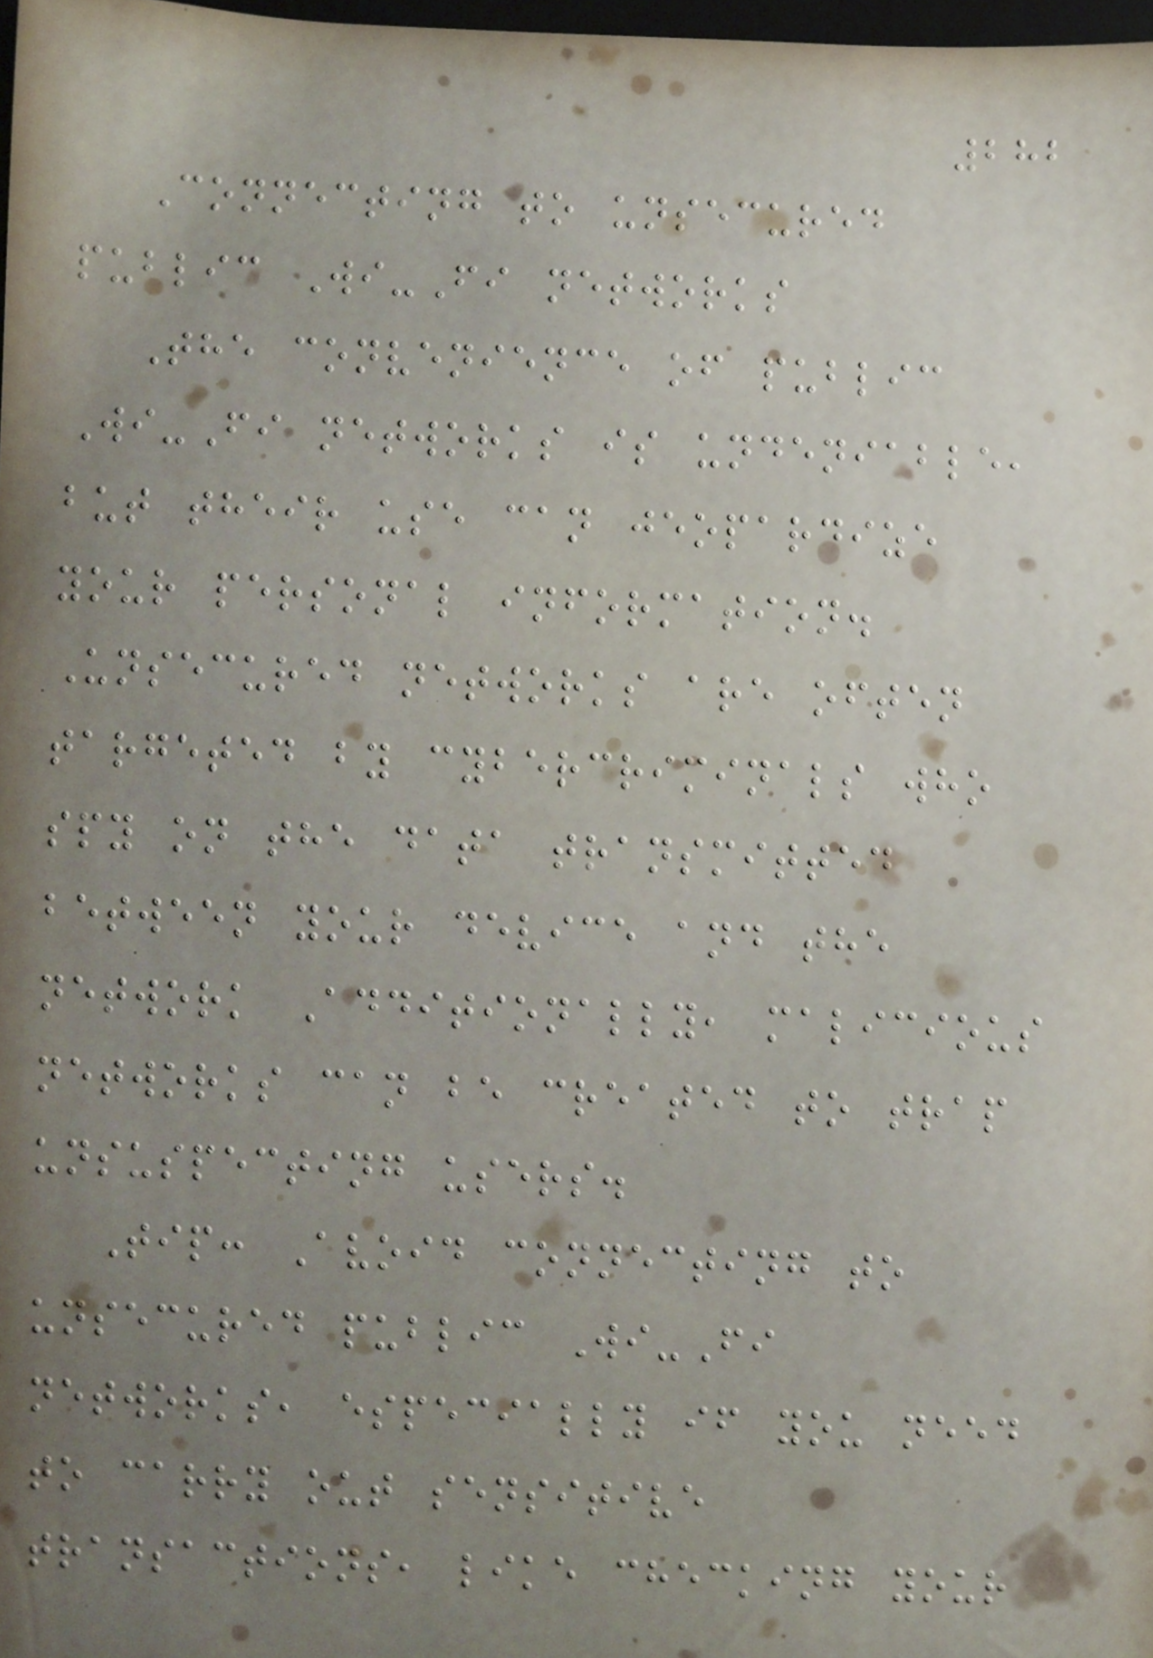282
Connecting to unsecured
public Wi-Fi networks
The convenience of public
Wi-Fi networks is undeniable,
but their use can jeopardize
your personal information.
Unsecured networks are often
targeted by cybercriminals who
spy on the data transmitted
between your device and the
network Additionally, malicious
networks can be created to trap
unsuspecting users.
Tip: Avoid connecting to
unsecured public Wi-Fi
networks, especially if you need
to carry out sensitive
transactions, like checking your
